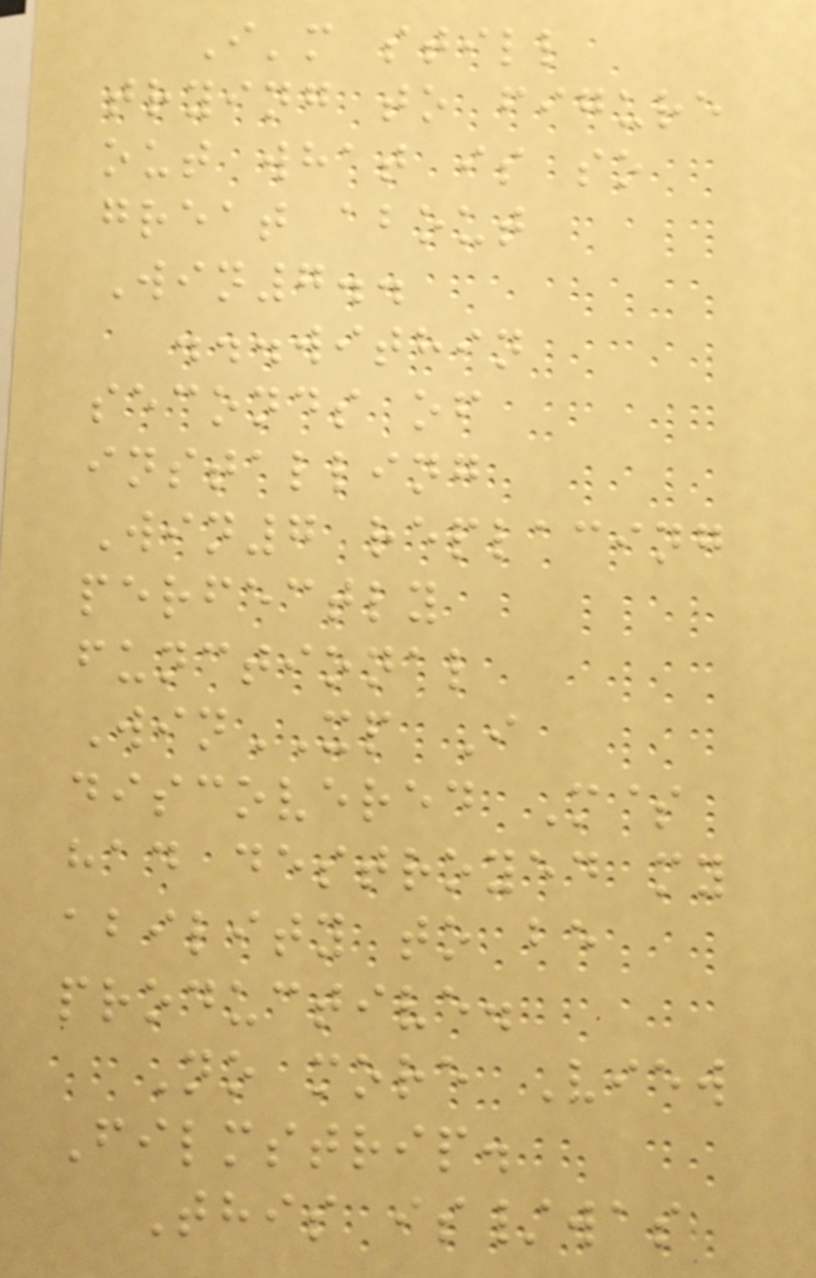I'm still
trying to figure
out what is so
great about
Win7..
...within
seconds of
installing
Win7 replacing
perfectly
functional
WinXP I
discovered M$
had destroyed my
ability to be
productive.
No more View
Filmstrip.
This is/was
